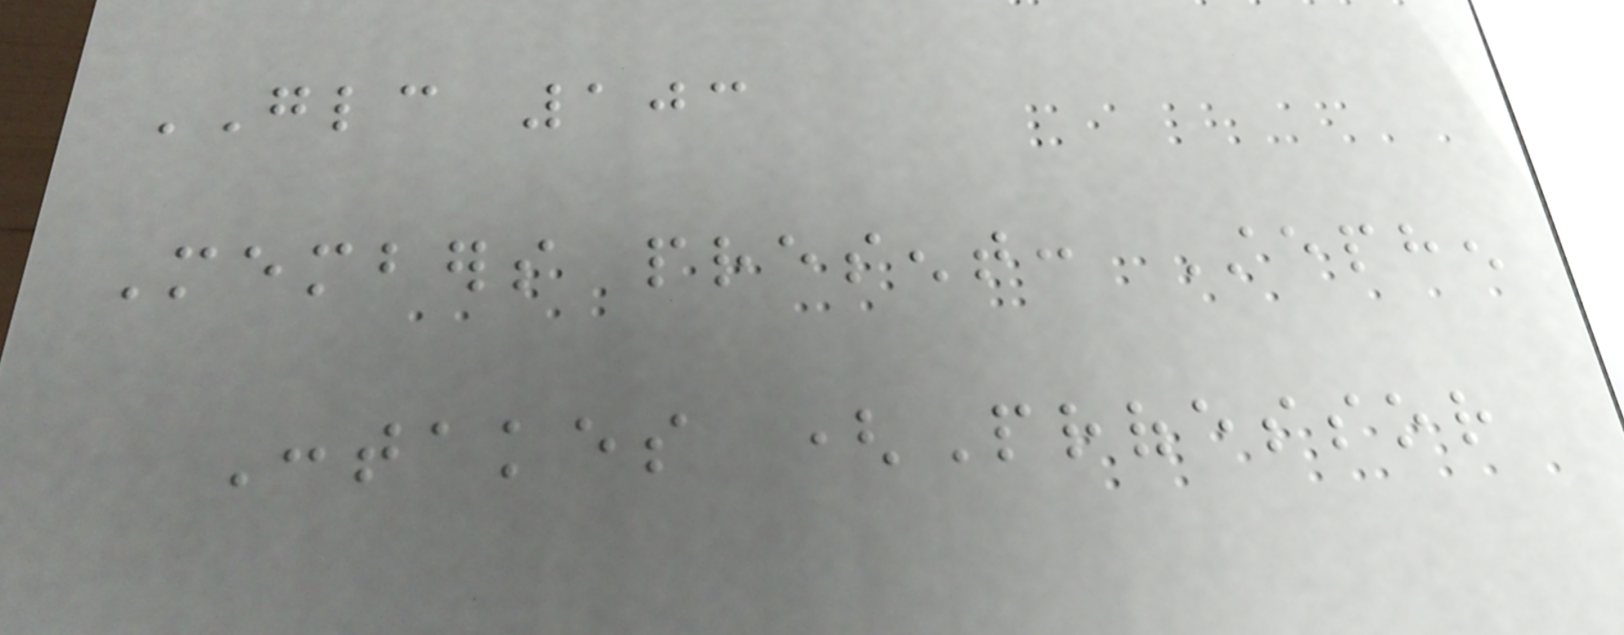GLC 103
Members present: Stephen
Contakes (Professor
